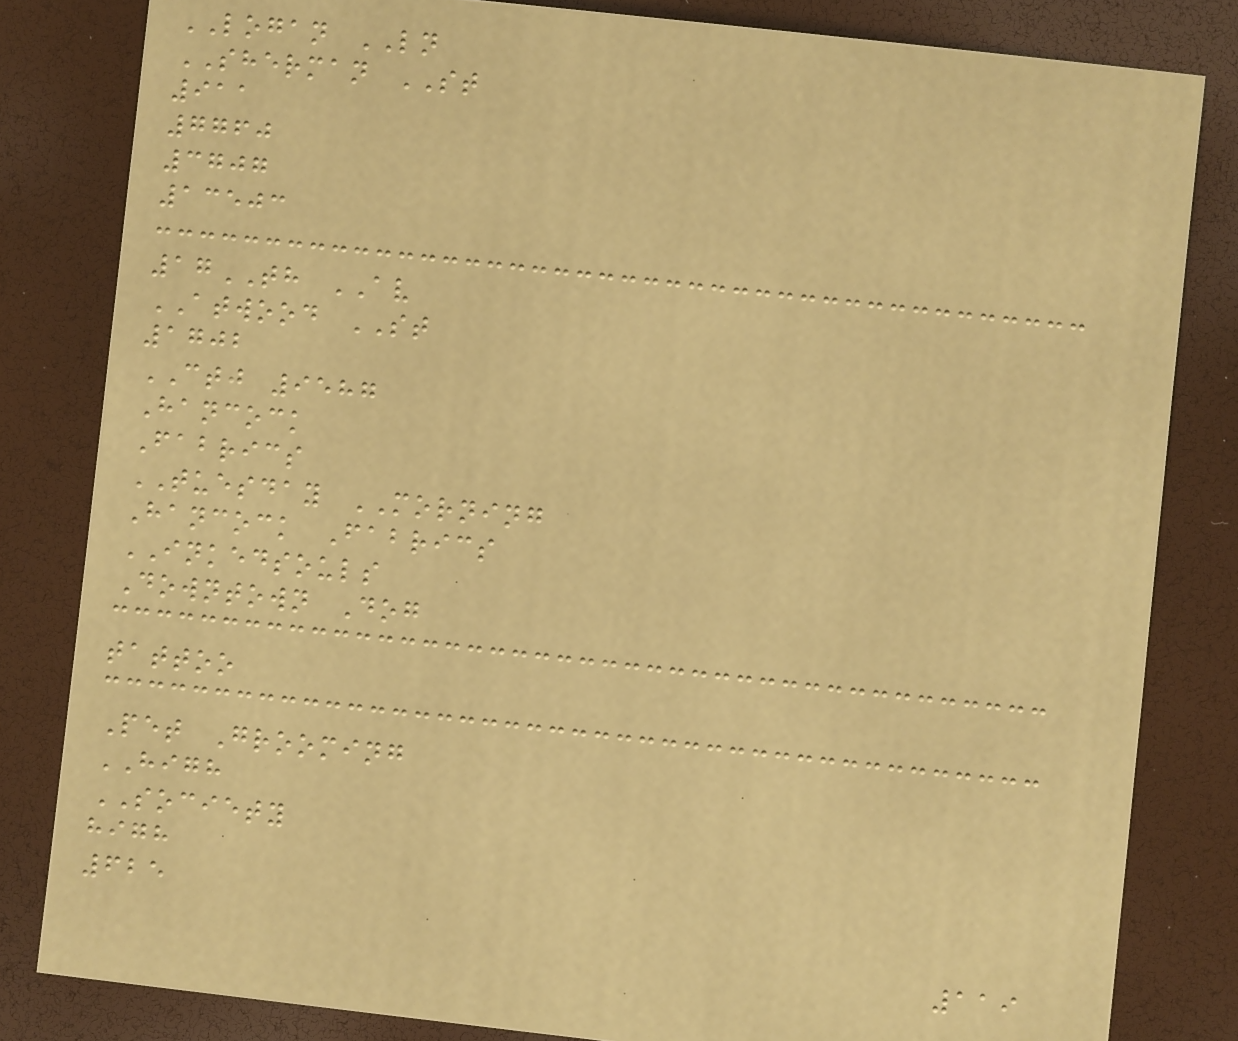LOGAN LN
SHERMAN ST
911
7760
3707
13503
17TH AV
ATWOOD ST
1702
CTJ 9587
Hancock
Fabrics
TUESDAY MORNING
Hancock Fabrics
INKEDSOULS
Downtown Dog
tattoo
Pet Grooming
HIGH
SOCIETY
high
625
119
